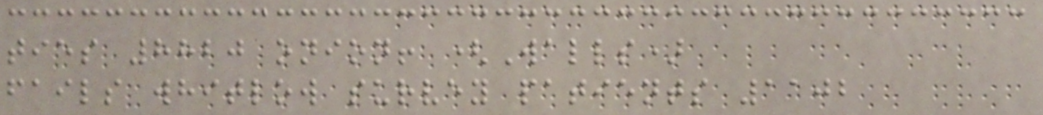ties 8820 onion! (Walls)
fails whitlow survey patients 1102
